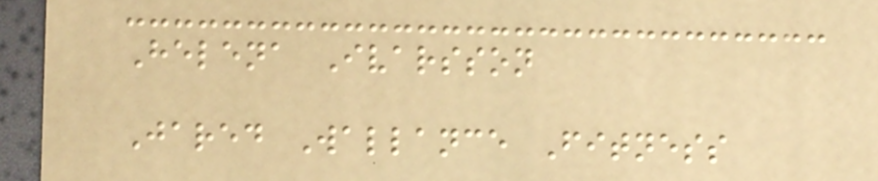Helena Ivarsson
Jared Wallance Fitness
